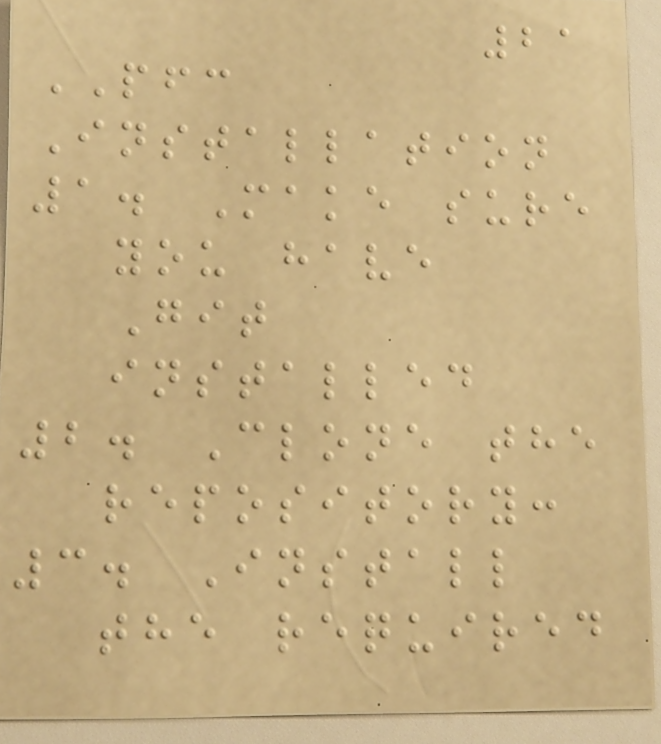21
PFC
Installation
1. Make sure
you have
Git
installed
2. Clone the
repository:
3. Install
the required
